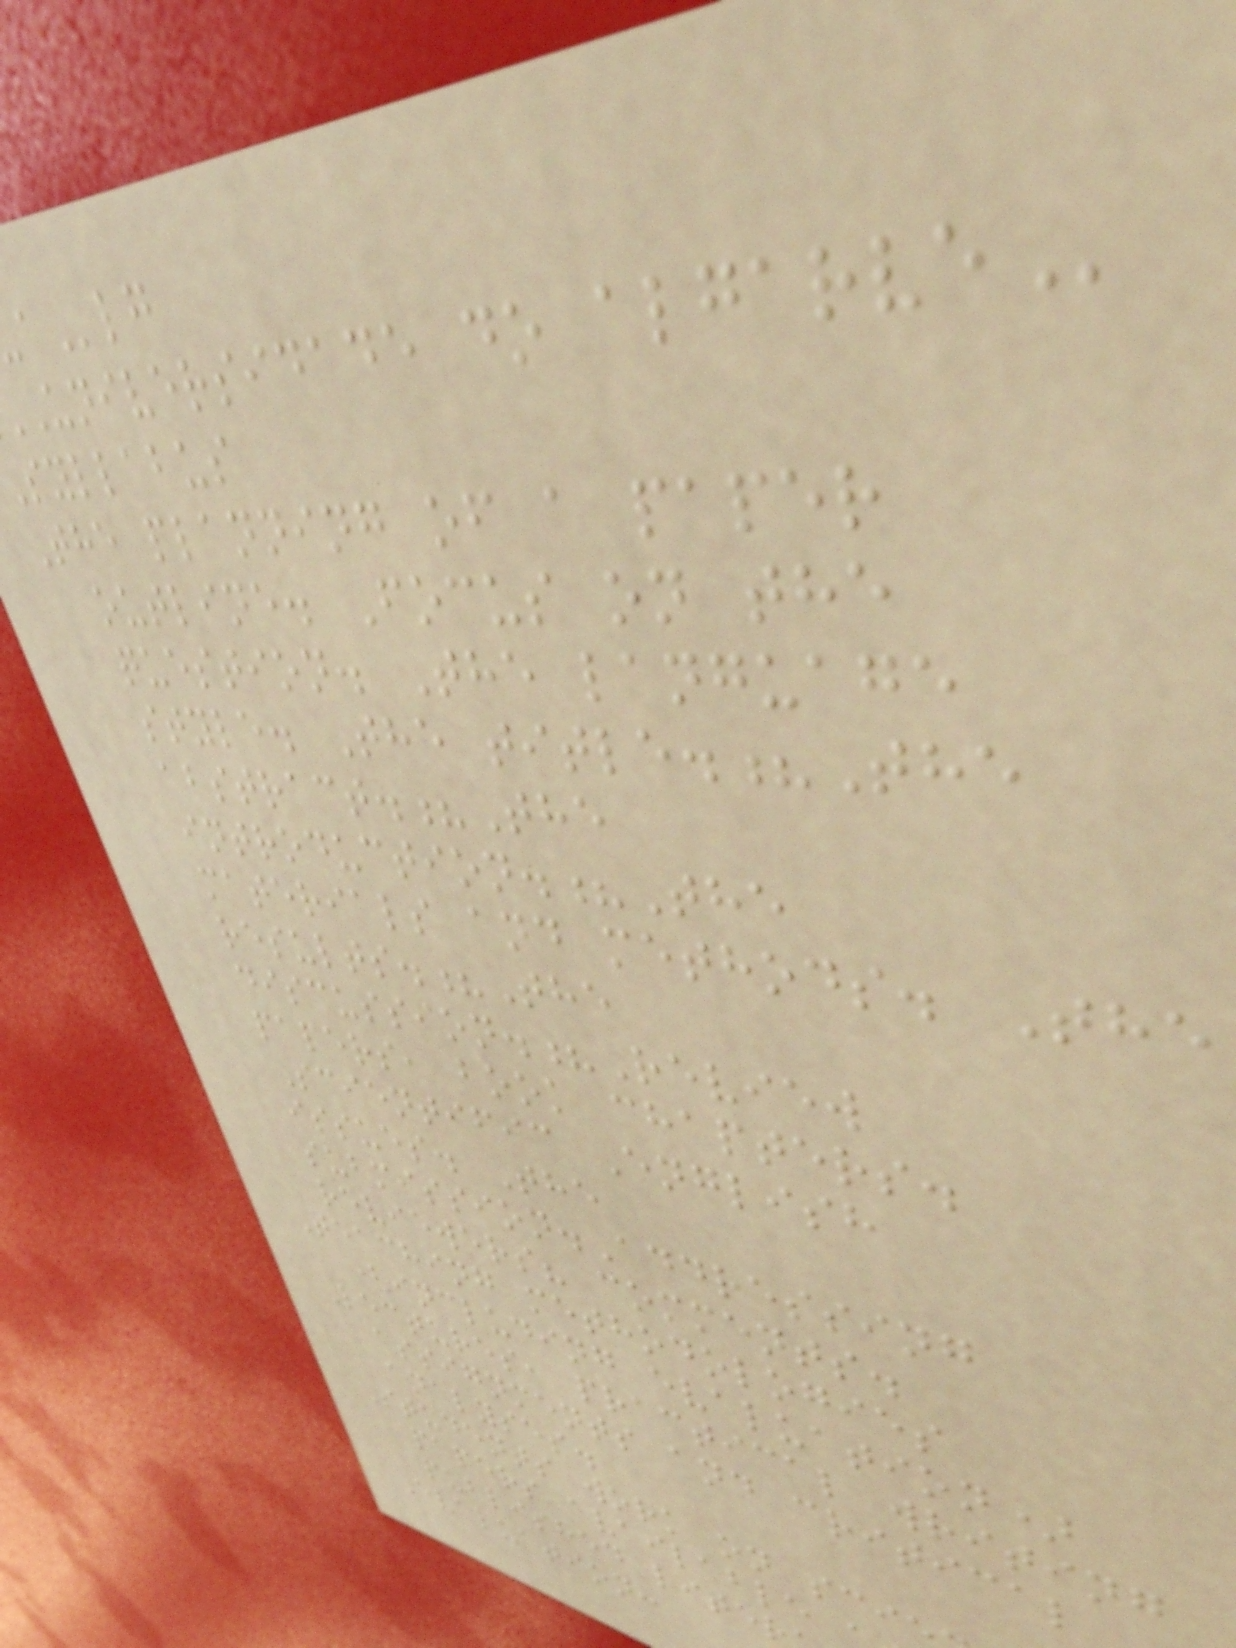universidade do
syllabus
The planning of a paper
outline. Focus on the
question. The language
style. The title.?The
abstract.?The
introduction.?The
materials and methods. The
results.?The
discussion.?Review
papers, book chapters.
Scientific English
issues. The
submission.Addressing
reviewers? comments.
Teaching methodologies
(including evaluation)
Lectures, practical writing
assignments and critical
analyses.
Students work on sci
papers available
published liter
Evaluation:
